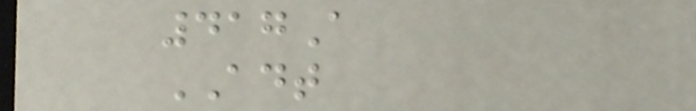417A
ADT
